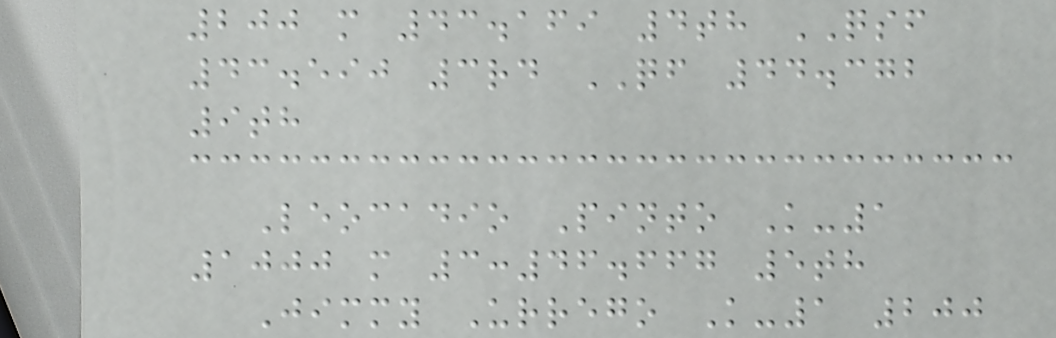200 m 43.169 4th QSF
43.590 3rd QF 44.372
9th
Leocadio Pinto K-1
1000 m 3:46.667 5th
Jimmy Urrego K-1 200
